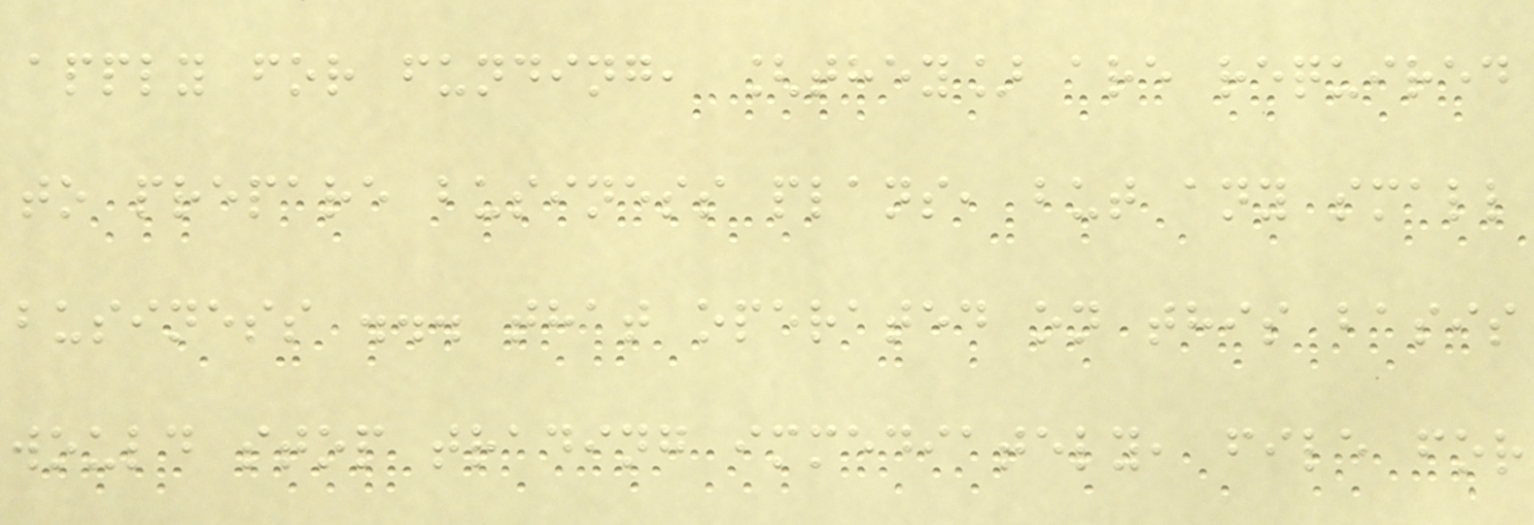apply for funding, [they] are required
to prepare business plans, but any small
business ... that operated on this basis
would stop trading immediately, file for
